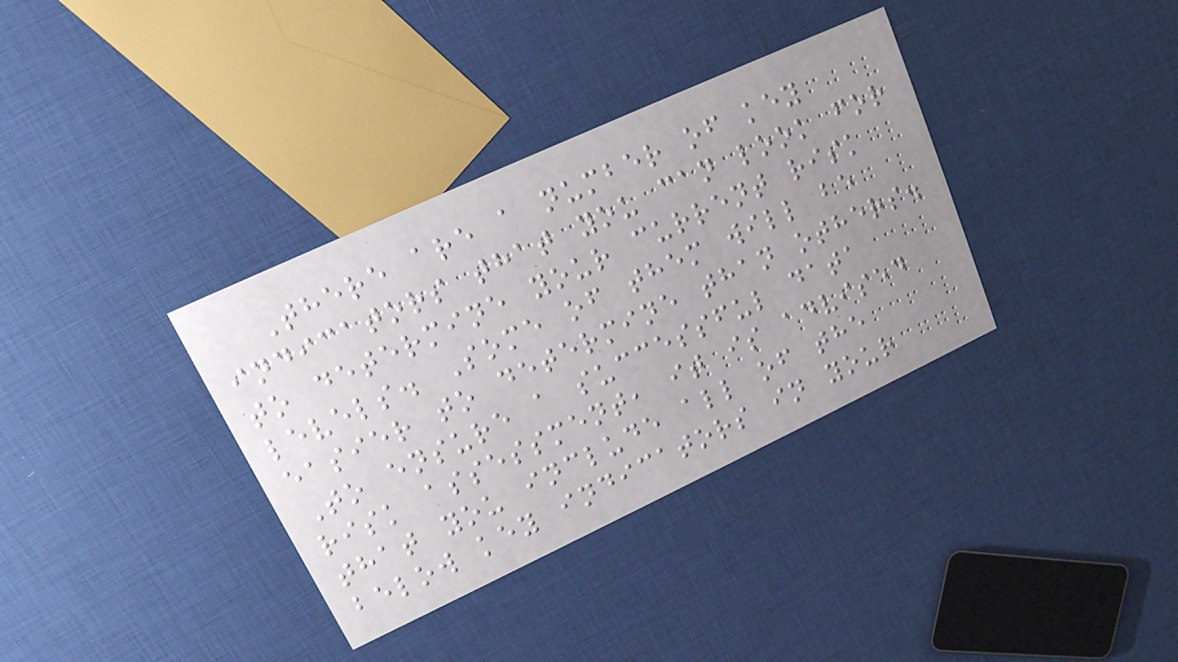There are a number of key
indicators that you can look for
to determine your current risk
levels. Some of them will be
easier to determine than others.
To ensure a successful data
risk assessment, it is advised
that you include all of the
below key indicators in your
